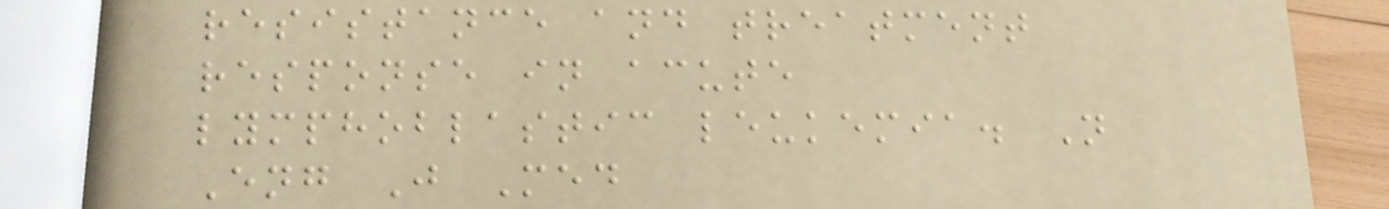resistance and treatment
response in acute
lymphoblastic leukemia. N
Eng J Med
